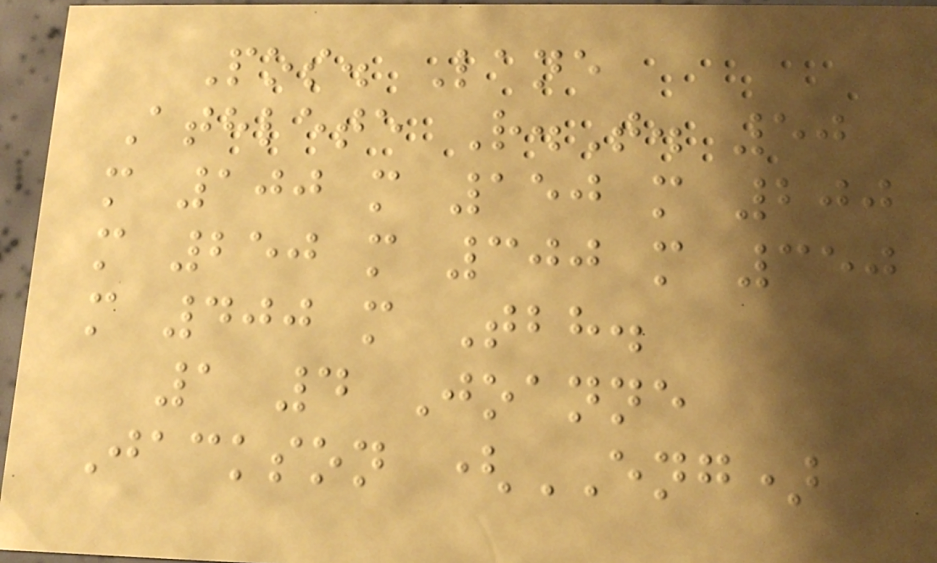Pos. Lane
Athlete R.T. 50
m 100 m 150 m 200
m 250 m 300 m 350
m 400 m Tbh.
1 4 Joanne
Jackson (ENG)
